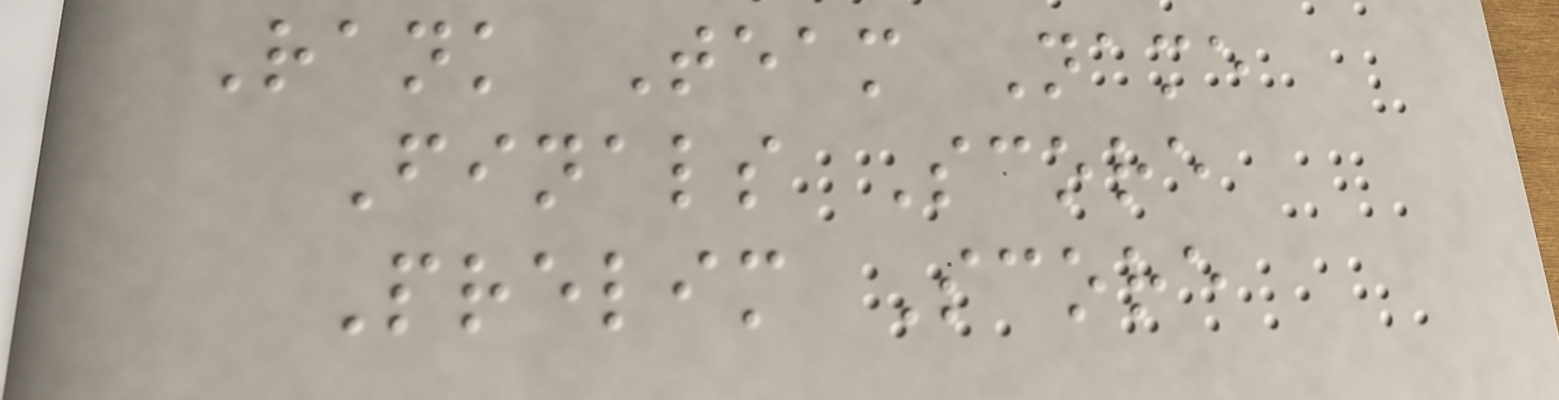Rank Team Name
Finals Score
Prelim Score
